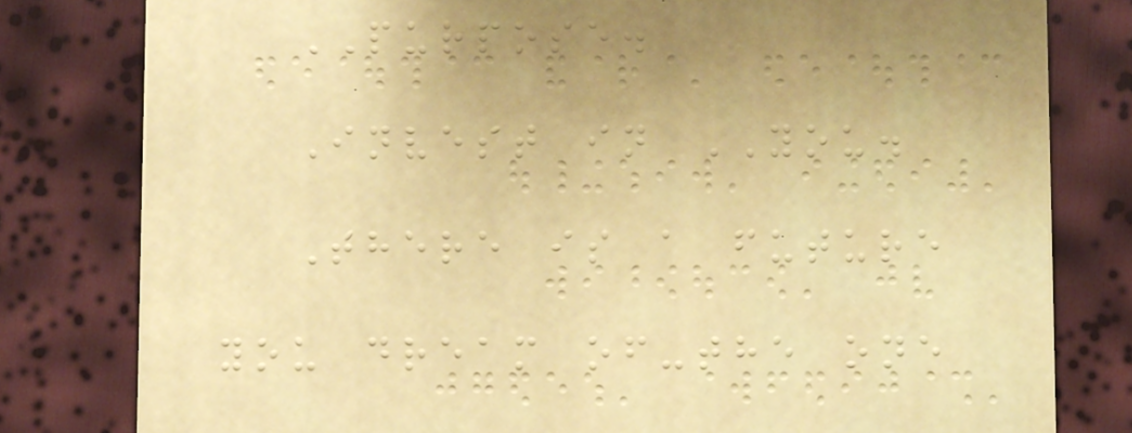PURPOSE.
Invest in YOU.
There is a future
you dream of-the one
